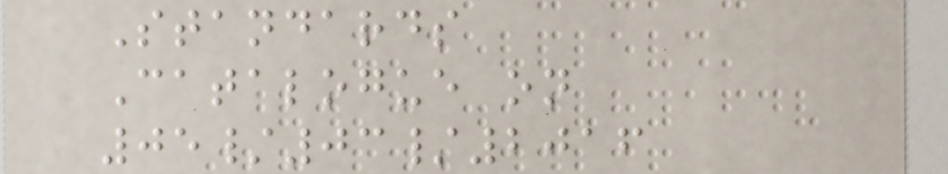Standards
Catalogue on
05/03/2016
